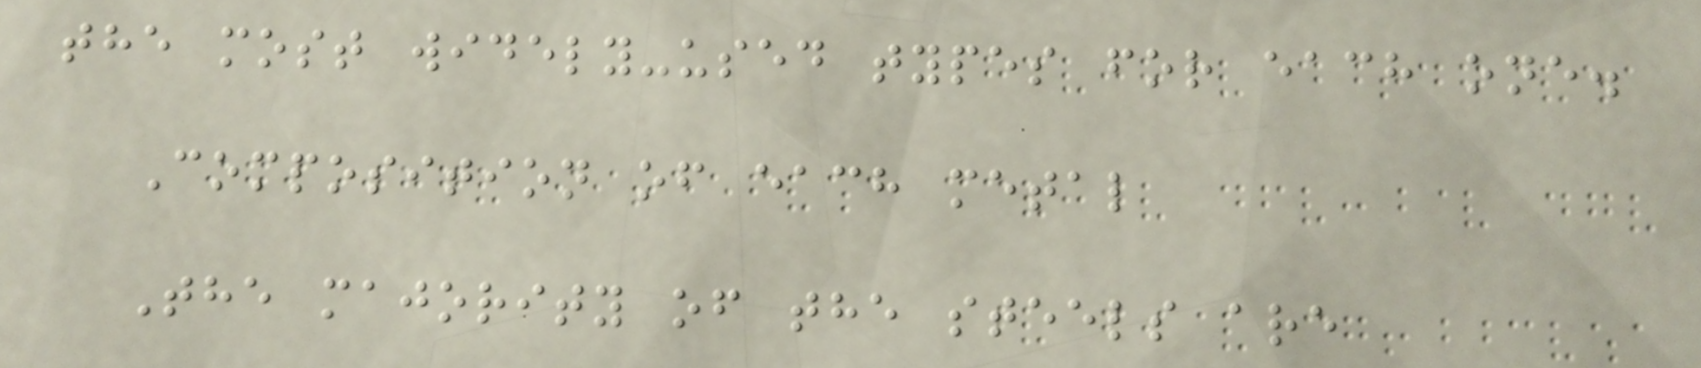the most widely-used types for each one.
Composition of each metal
The majority of the steels are
